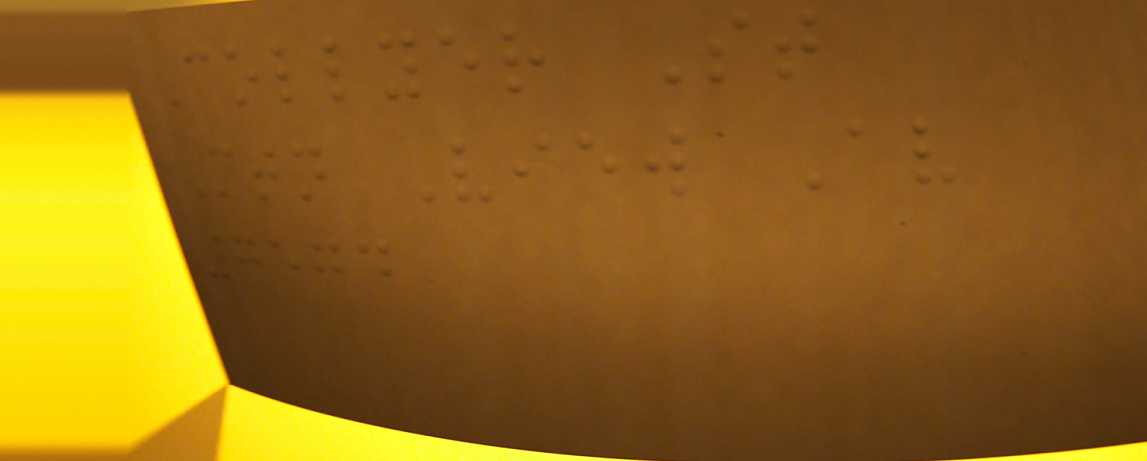Collyer St
Mtn View Av
7574
